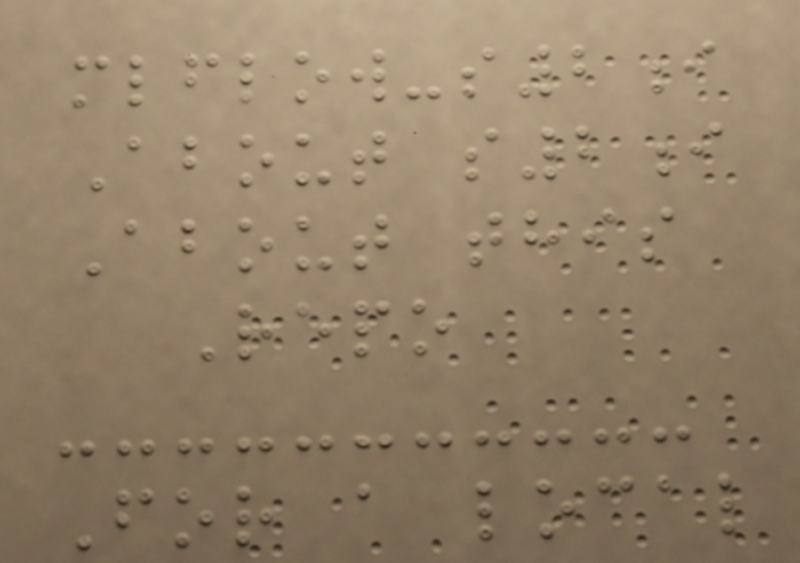mlflow-s2i
About s2i
About this
Repo
For a local
